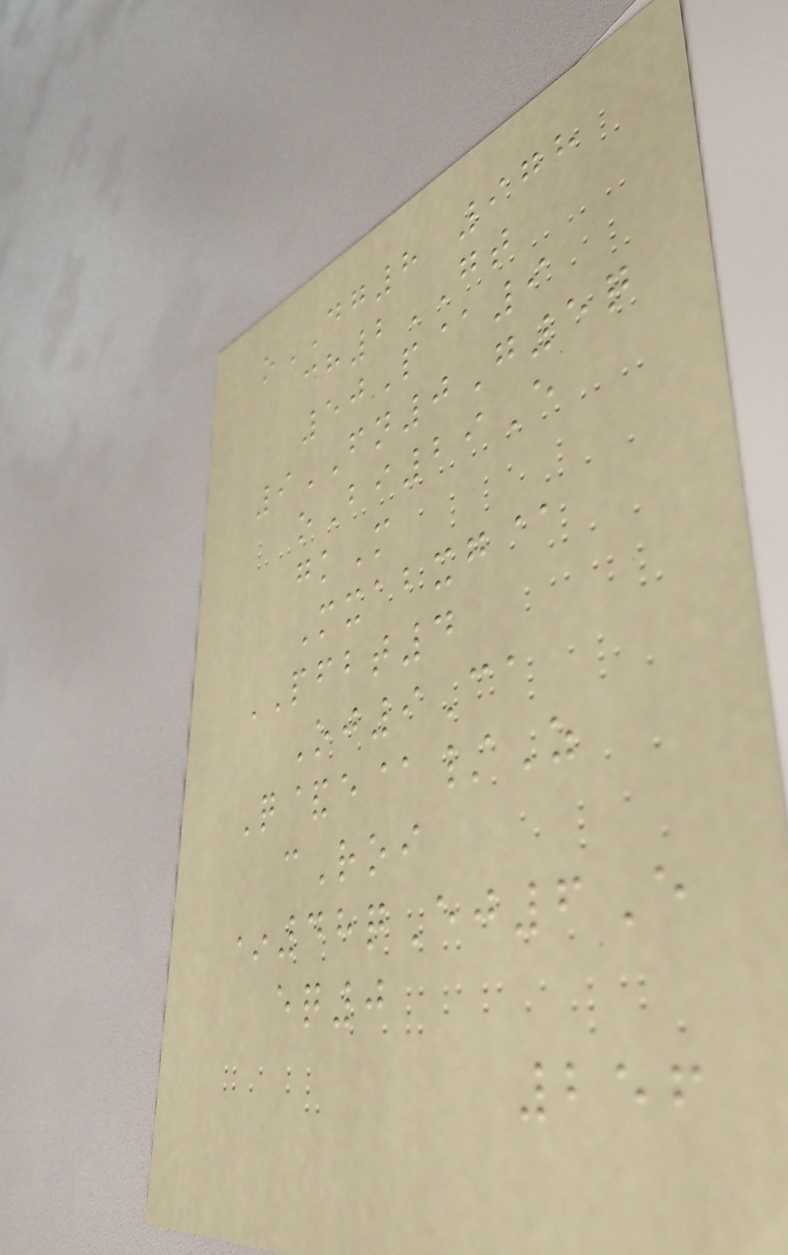oDG8 978
ch2GT
50P@9
9FN0G5q
oBi29E
gkM
Mxabxg@
PFBT4
Oj9Ca
Q&e@/Z
cRoi
*48qEj6E
eq0
256
